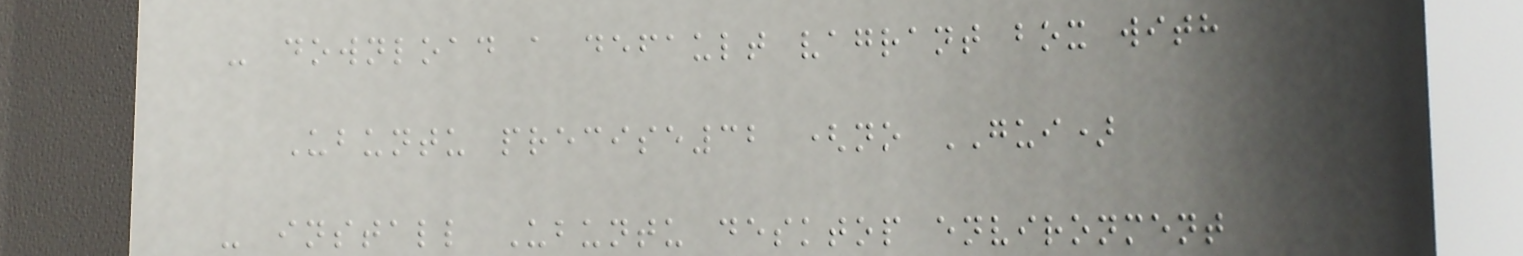- download a default vagrant box with
Ubuntu precise32 (no GUI)
- install Ubuntu desktop environment
